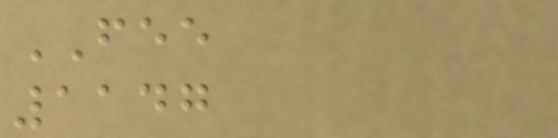FEE
1147
